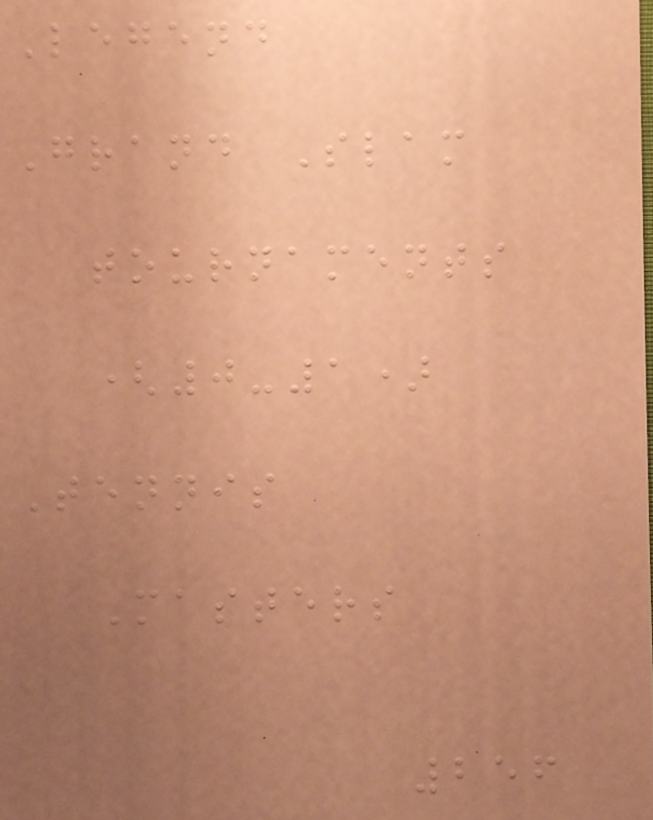Legend
Grand Slam
tournaments
(0-1)
Tennis
Masters
256
